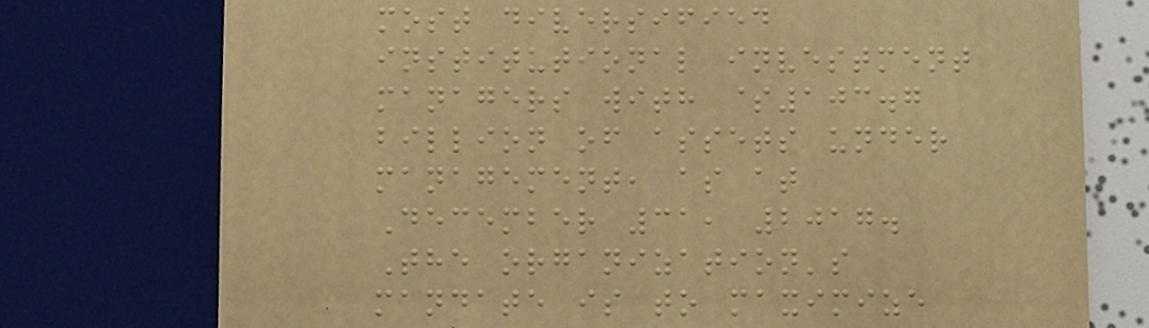most diversified
institutional investment
managers with $103.7
billion of assets under
management, as at
December 31, 2017.
The organization's
mandate is to maximize
